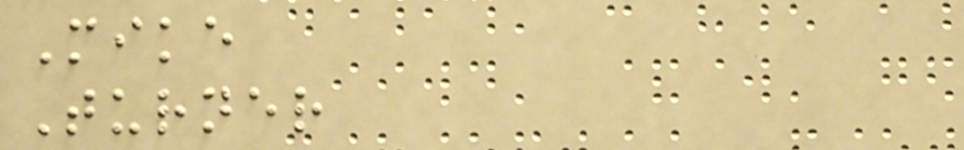Mike
Turner
